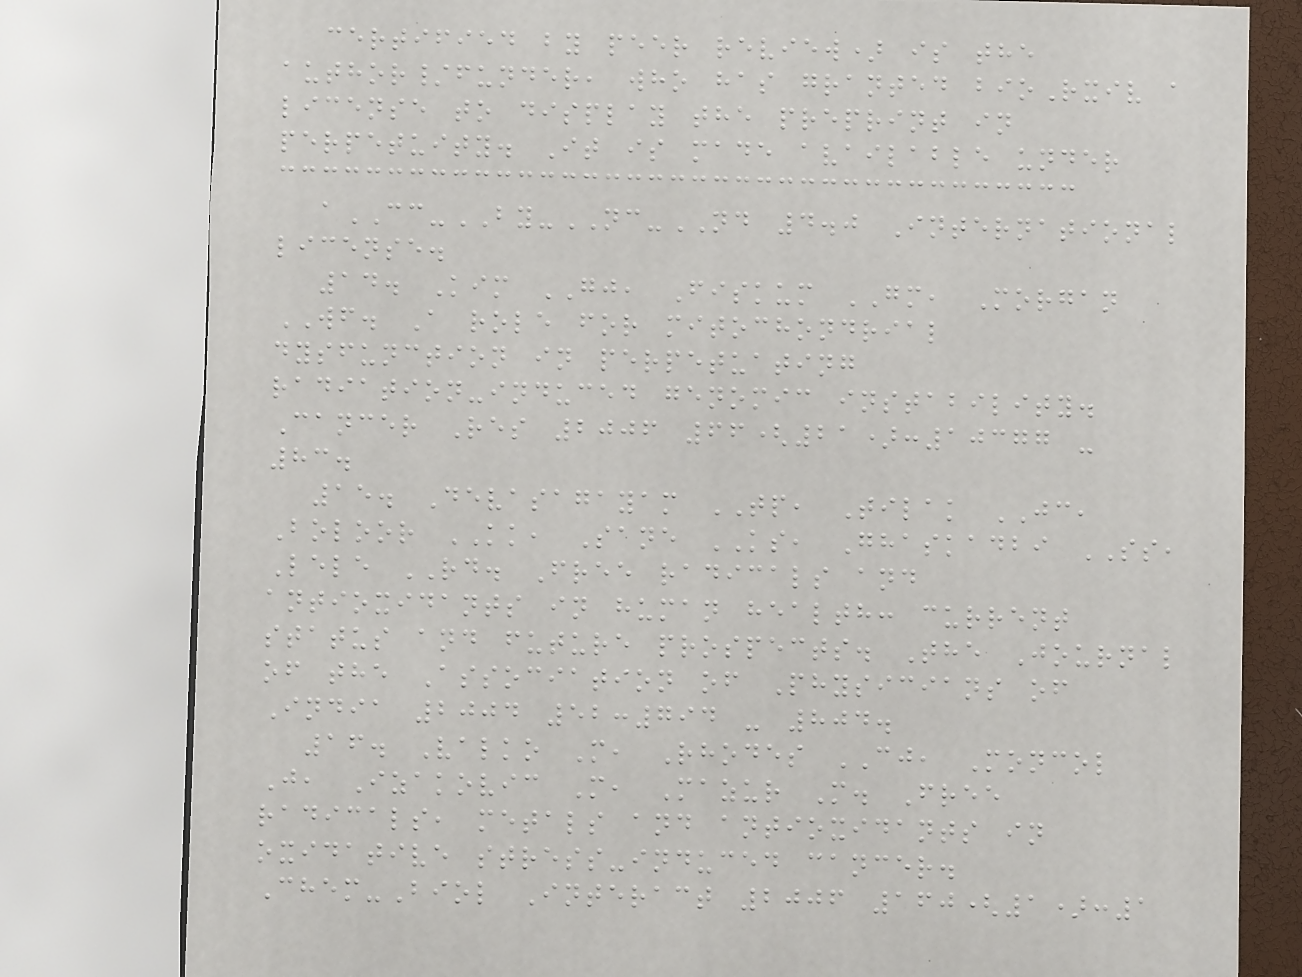certified by peer review) is the
author/funder, who has granted bioRxiv a
license to display the preprint in
perpetuity. It is made available under
aCC-BY-NC-ND 4.0 International
license.
14. Kim GJ, Fiskum GM, Morgan
WF. A role for mitochondrial
dysfunction in perpetuating
radiation-induced genomic instability.
Cancer Res 2006 66(21):10377 -
83.
15. Devasagayam TP, Tilak JC,
Boloor KK, Sane KS, Ghaskadbi SS,
Lele RD. Free radicals and
antioxidants in human health: current
status and future prospects. The Journal
of the Association of Physicians of
India 2004 52:794 - 804.
16. Valko M, Rhodes CJ, Moncol
J, Izakovic M, Mazur M. Free
radicals, metals and antioxidants in
oxidative stress-induced cancer.
Chem-Biol Interact 2006 160(1):1
